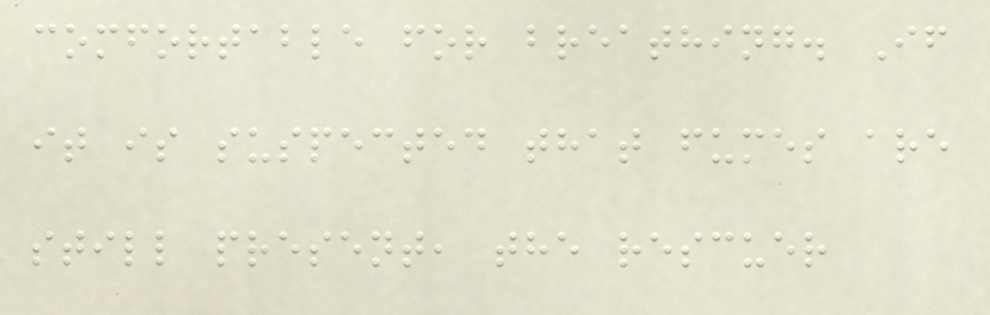comfortable for breathing. If
it is suspected that fumes are
still present, the rescuer
